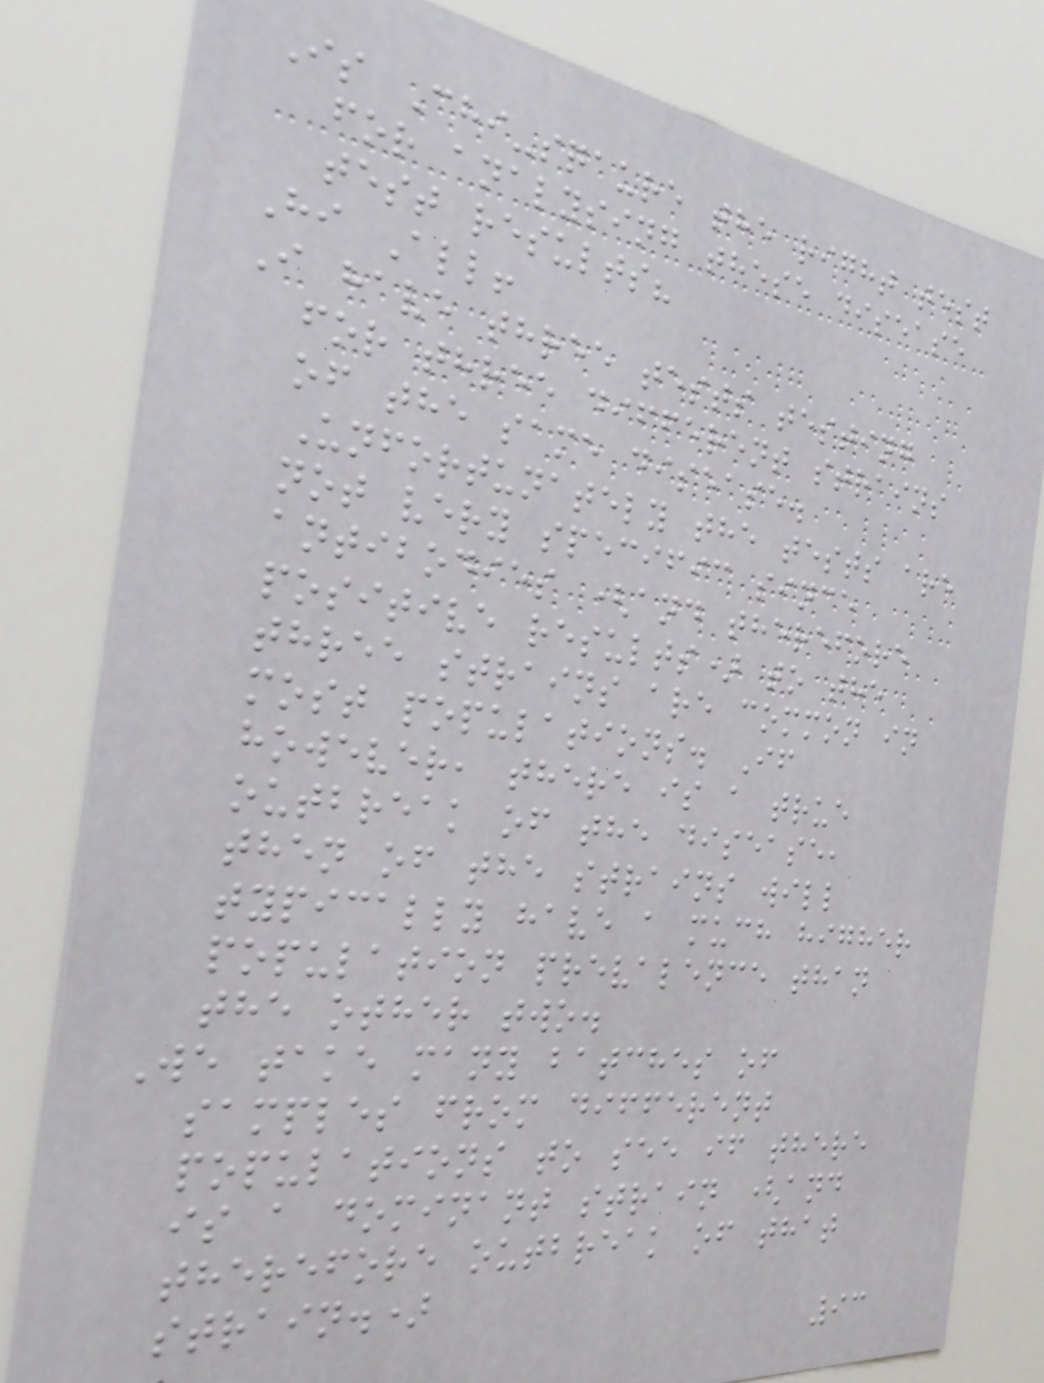Is Chi-sqaure the right test
for analysing these disease
test results?
Hi All!
I have three tests testing
for three different strains
of the same disease.
Unfortunately the tests are
not very specific since
antibodies (and therefore
positive results) to the
three strains are common in
most populations. If
however, there is a true
outbreak of the disease,
then of the strains will
typically have a much higher
population prevalence than
the other two.
We take many batches of
samples from different
populations to see if there
is a dominant strain (and
therefore outbreak of that
strain.)
93
